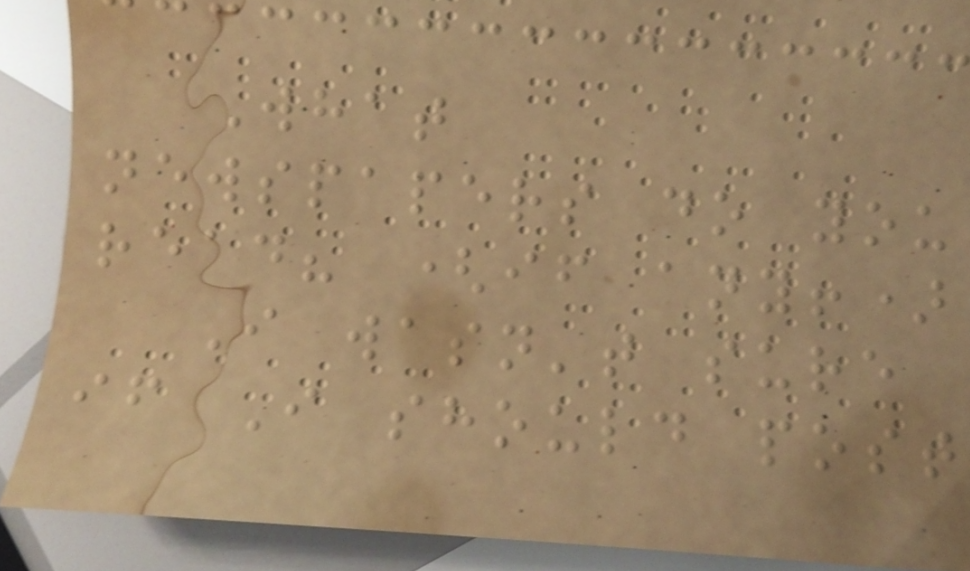What
newspapers do you
read? (if any!)
I wasn't sure
if I should post
